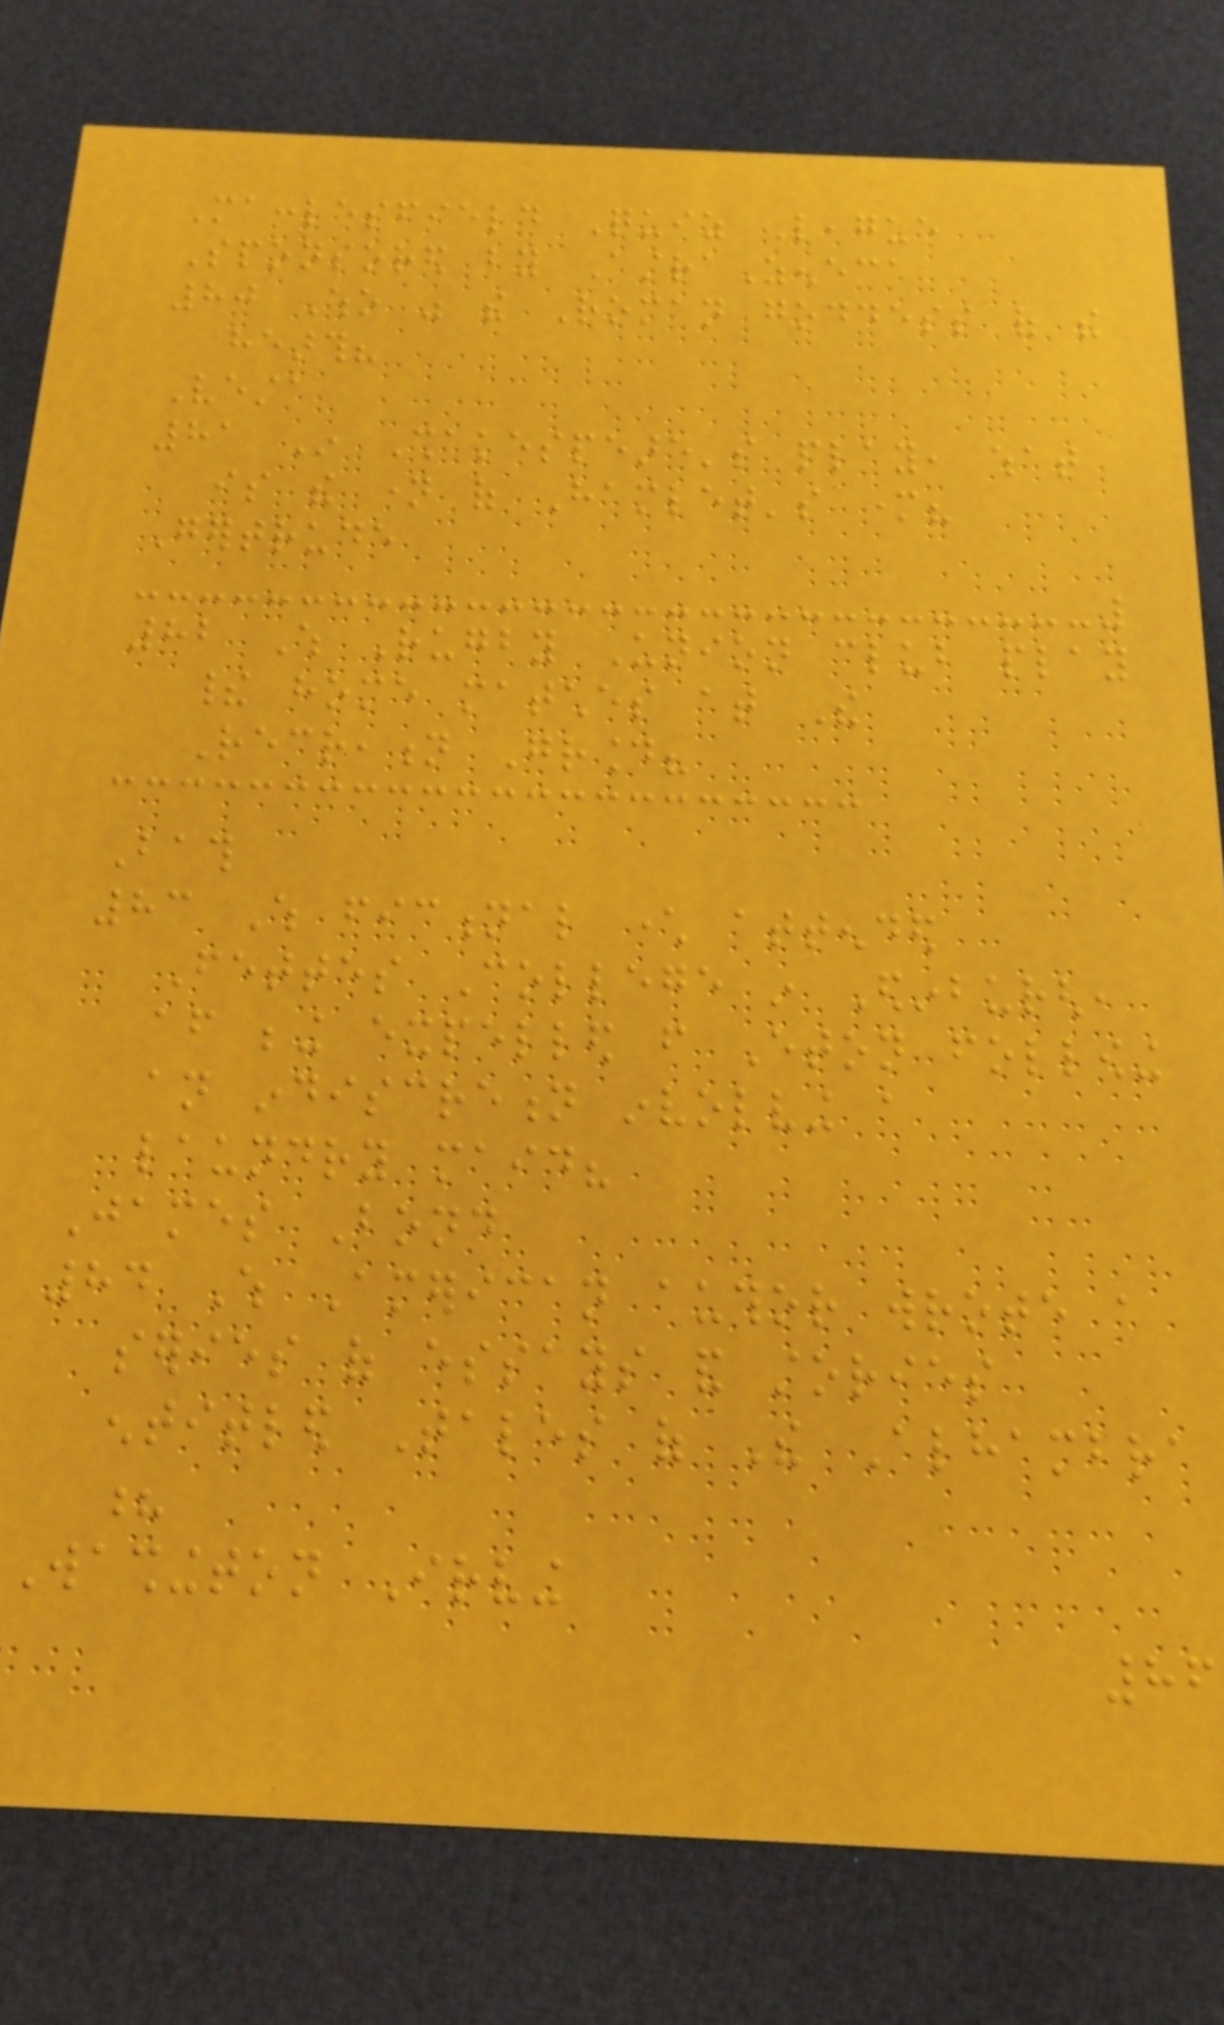Macclesfield Quiz League
Sponsored by AstraZeneca
80 Who was the Roman goddess of the
hearth?
Vesta
81 In Shakespeare's play, what
is the name of Hamlet's mother?
Gertrude
82 Which Rugby Union club play
their home matches at The
Recreation Ground?
Bath
83 Which fictional character attended
Fettes College in Edinburgh,
after being expelled from Eton following
an indiscretion involving a
laundry maid?
James Bond
84 Which American author wrote a
series of essays and stories
entitled Tales of The Alhambra
?
Washington Irving
86
